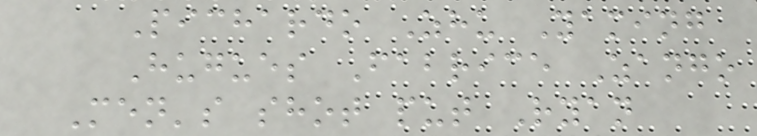Pichardo Zhu Yaming
Hugues Fabrice Zango
Men's shot put Ryan
